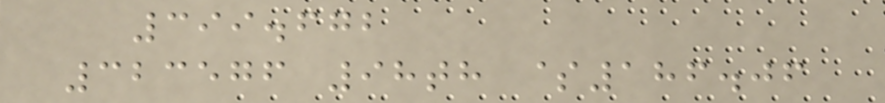399.672
323576 98th $186.06
